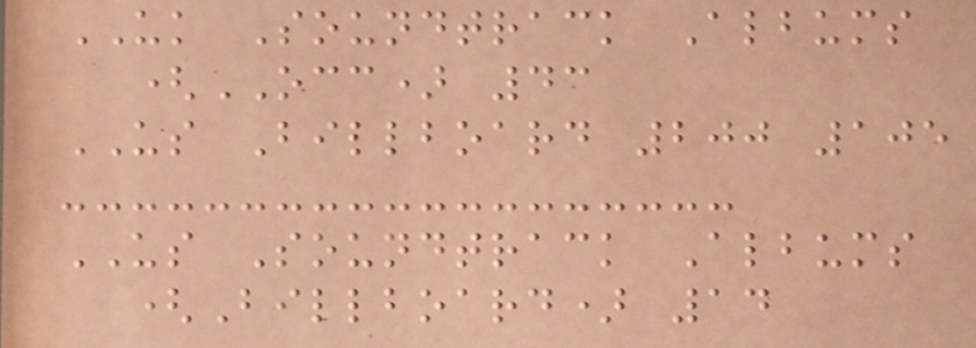UK Soundtrack Albums
(OCC) 43
US Billboard 200 105
US Soundtrack Albums
(Billboard) 14
